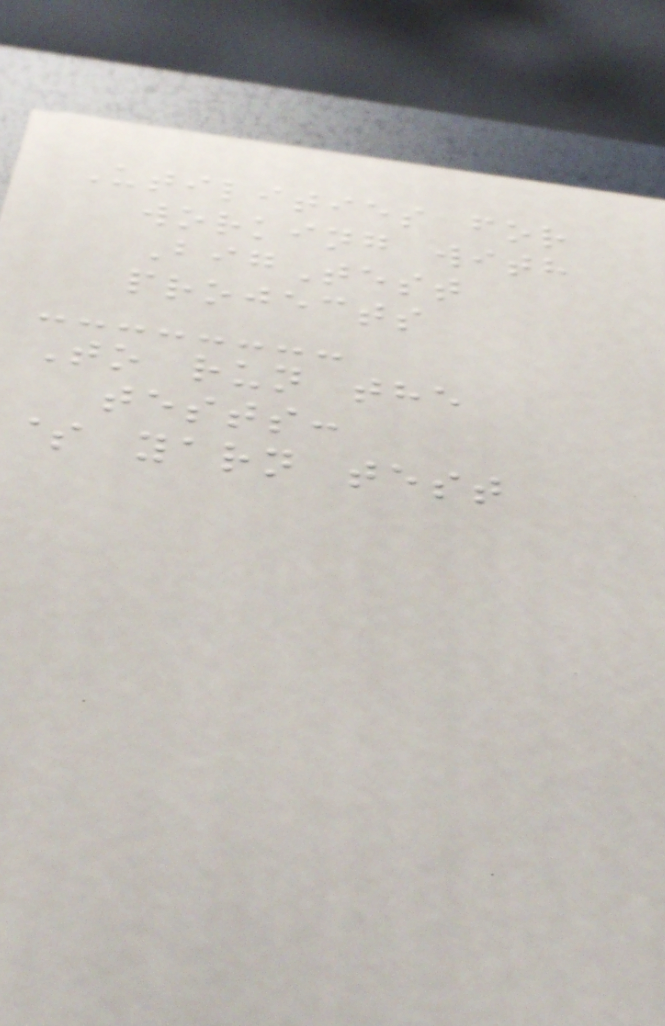Utilities for
working with
BigTest
projects
To run the
tests:
$ yarn test
